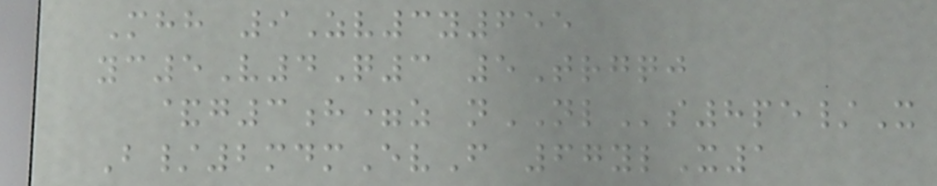Mhh 9Zv3y655
yc5V4Q3 5Trgqj
&g3h=z nNLs8pe/X
B/2mdmEvF 67ylX1
